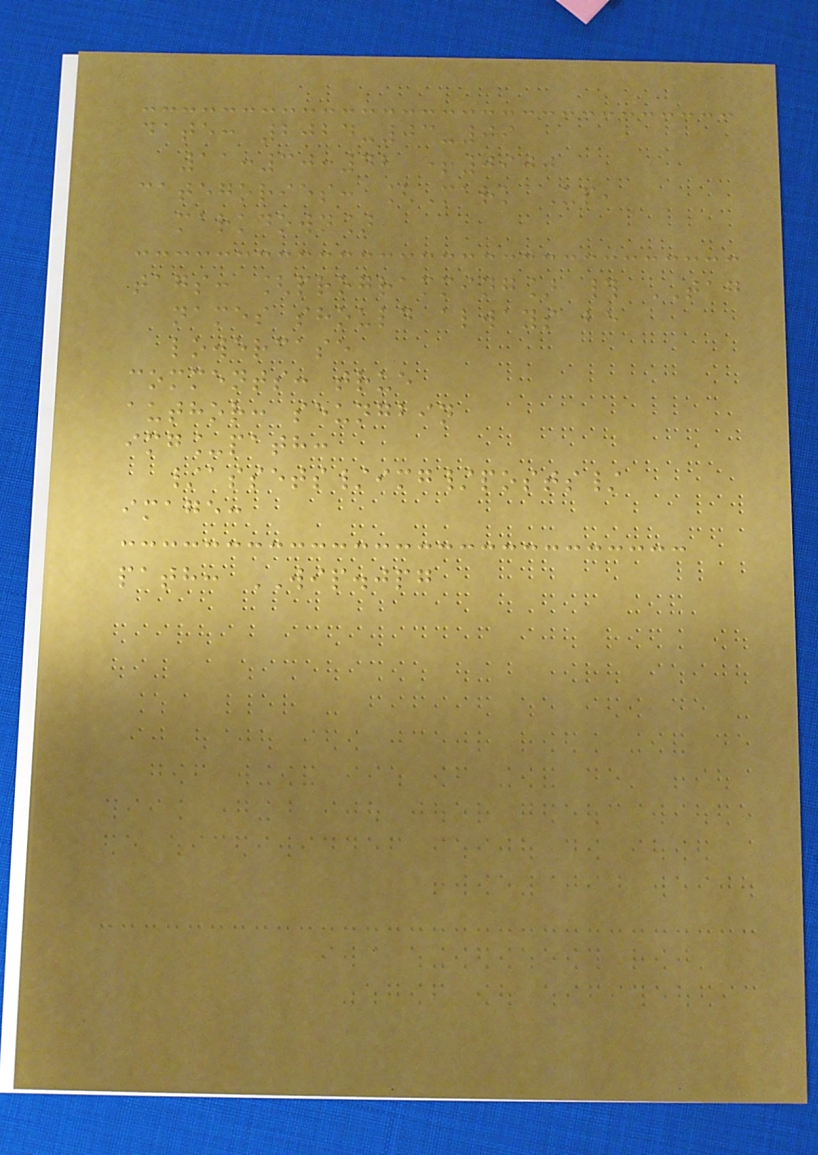date: 2024-03-09
11:30:42 +0900
categories: [Mark Up,
markdown]
tags: [programming] # TAG
names should always be
lowercase
comments: true
author: seungbin
img_path:
/assets/img/posts/
image:
path: WIP.jpg
